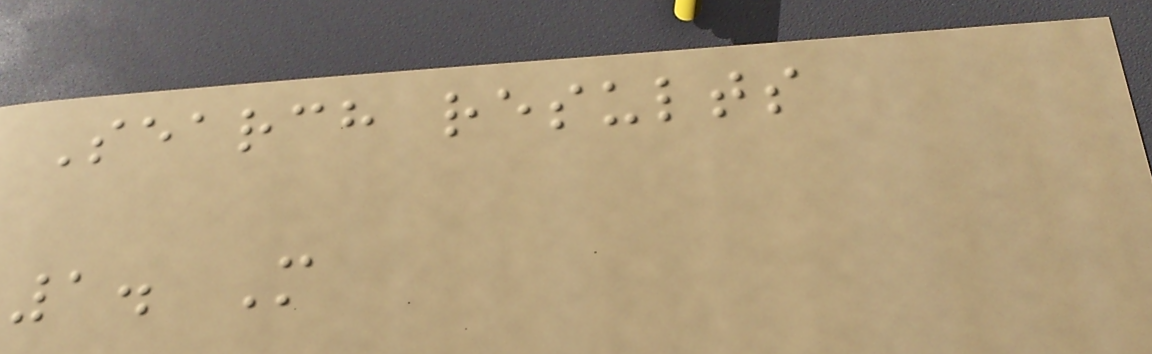Search results
1. M
